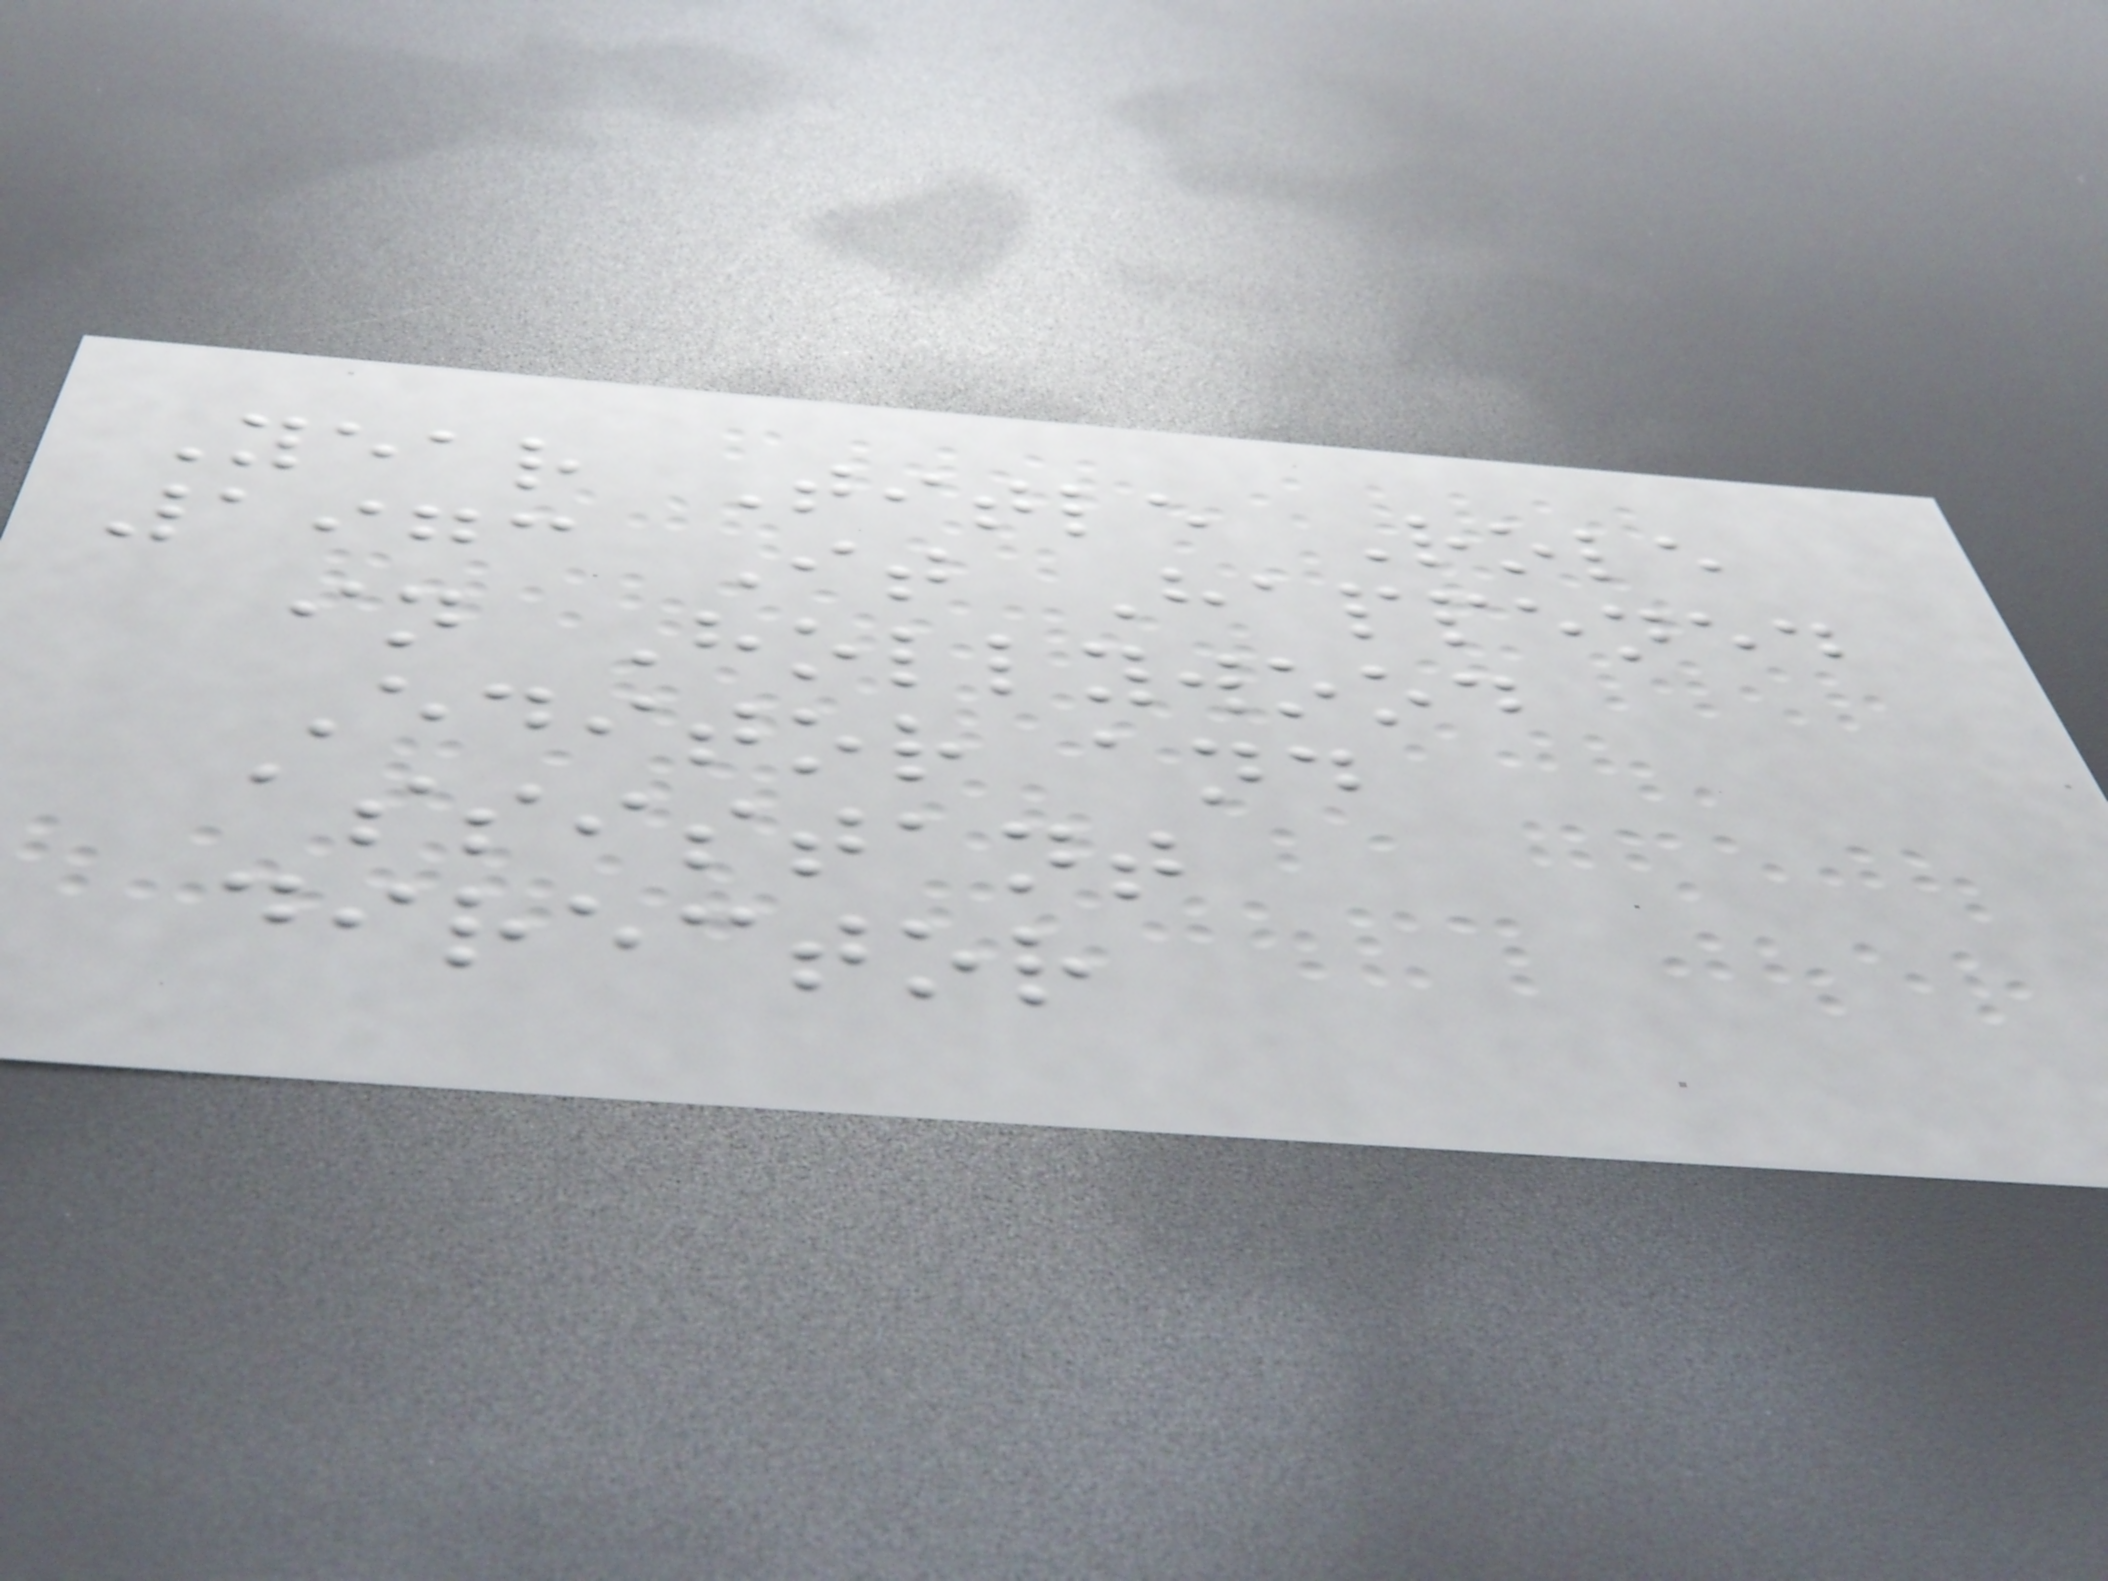Year Title Role
1973 It Happened
in Hollywood
Editor and
assistant
director
